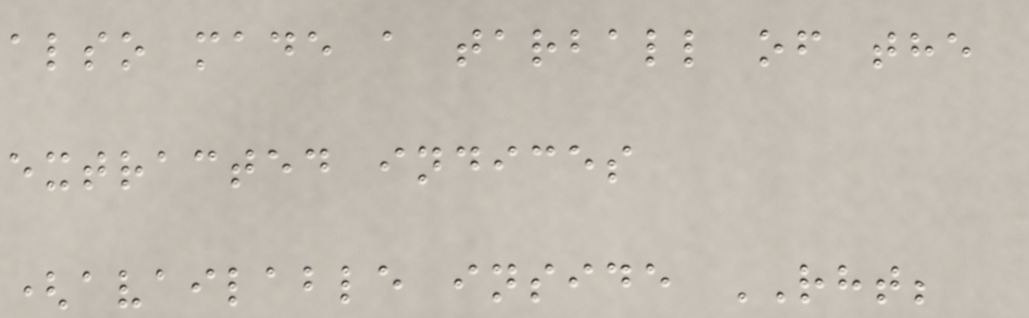also made a tarball of the
extracted indices
(available inside RHT;
